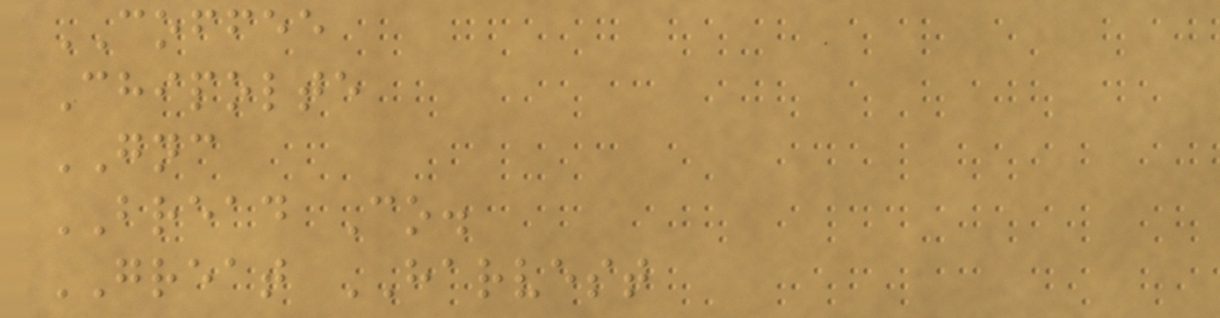COFFEE
Chipolte
GNC
BREAD Co.
GREAT HARVEST
